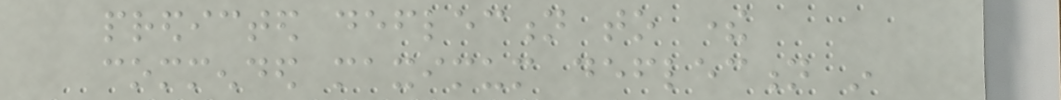predicted deflection to there
commended maximum deflection in
